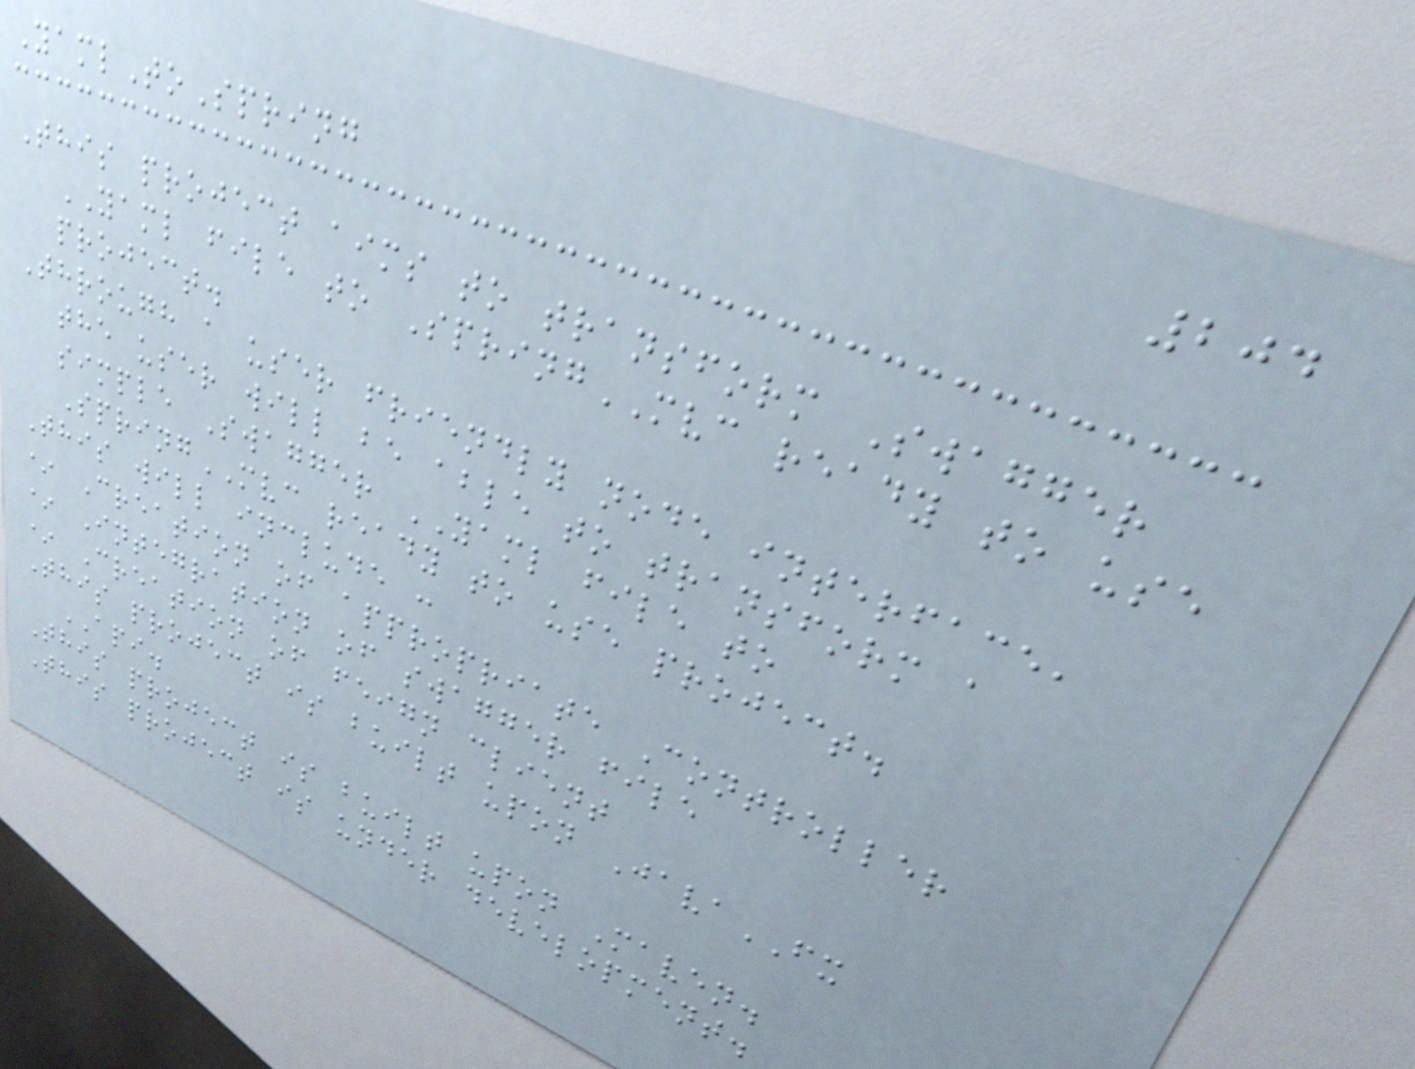204
YamlToSpring
This project aims to transform Swagger
YAML file to SpringMVC ready to use
project.
Through a user friendly node interface,
the user will be able to transform a
simple Swagger YAML file to
SpringMVC ready to use project.
This will include :
* Creation of appropriate Controller
* Integration of swagger file
* Creation of feign client
This project is built upon JavaFX
API.
This project is built upon Maven.
This project is under development.
